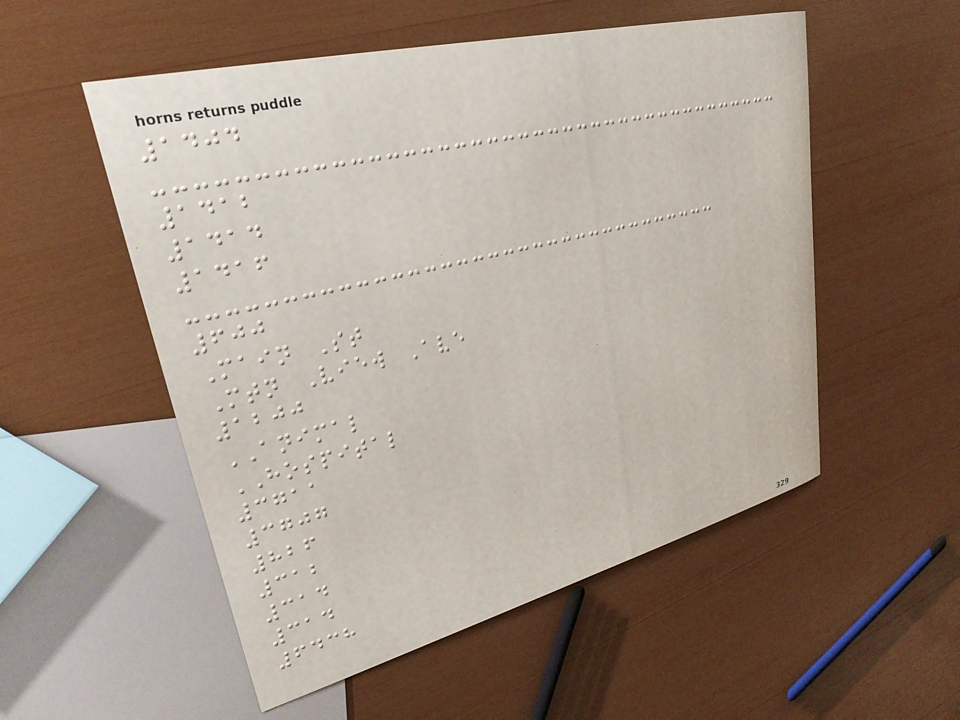1404
1412
1414
1416
600
Main St
Mtn View Ave
1200
ANIMAL
HOSPITAL
3711
3707
826
312
314
314
6438
